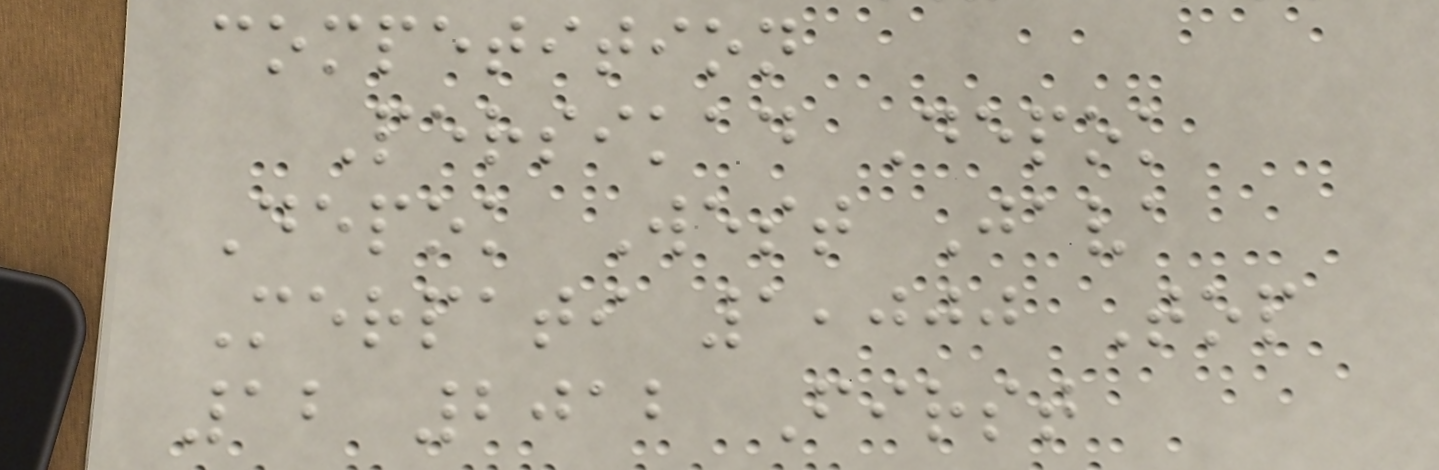competition
Persikad Depok
Depok West Java
Merpati 1,000 Top
12 2012 First
